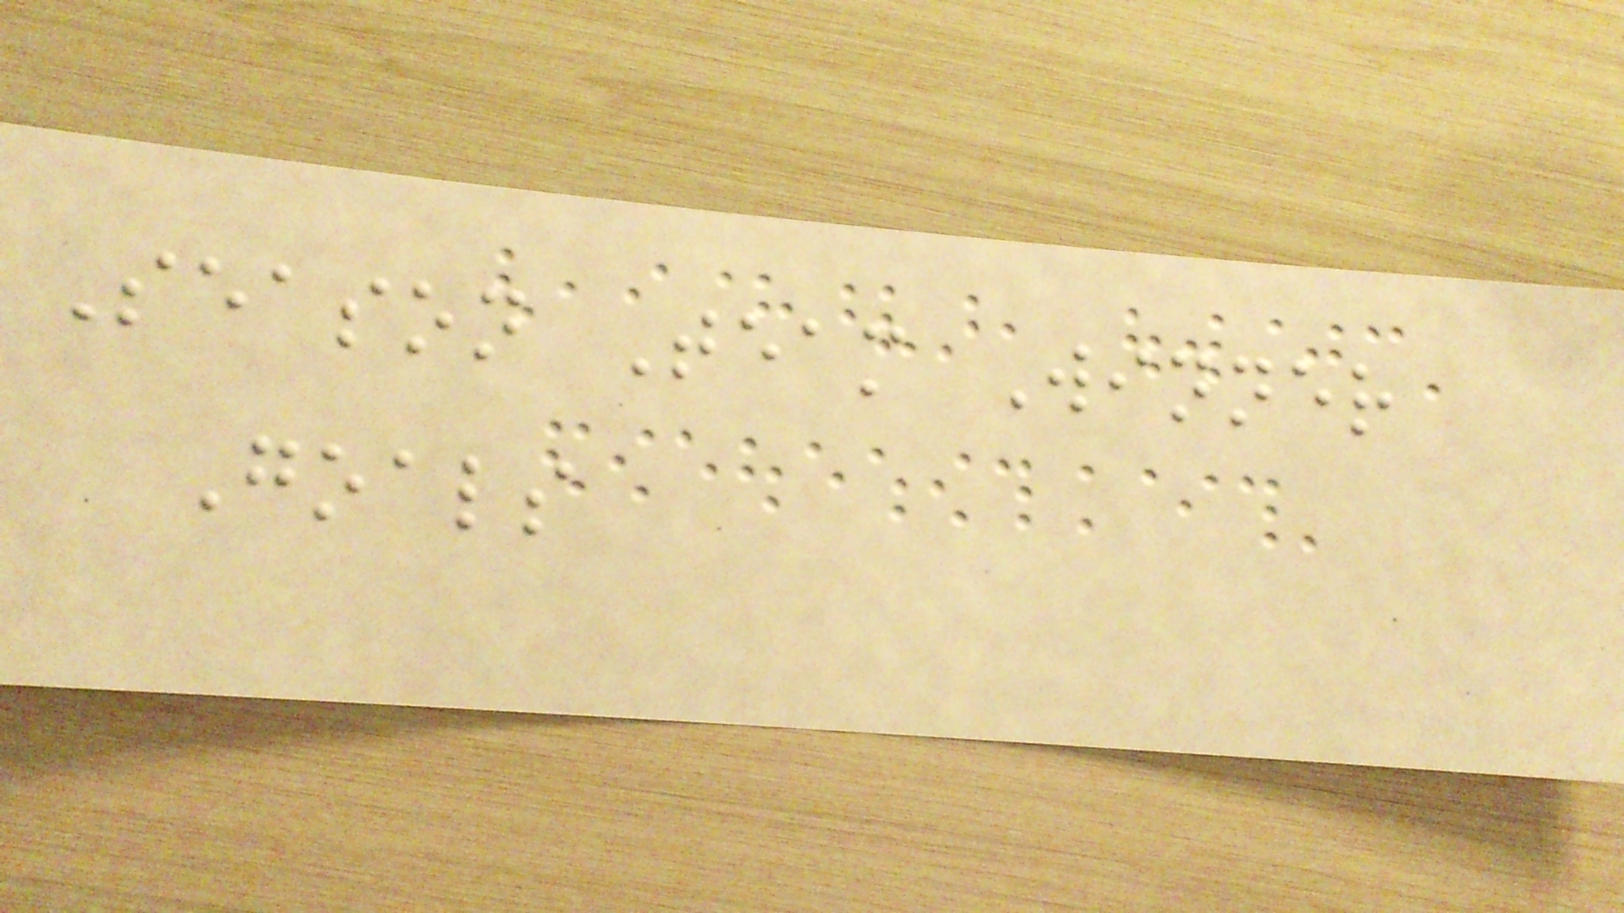Season Team Winner
Goals
